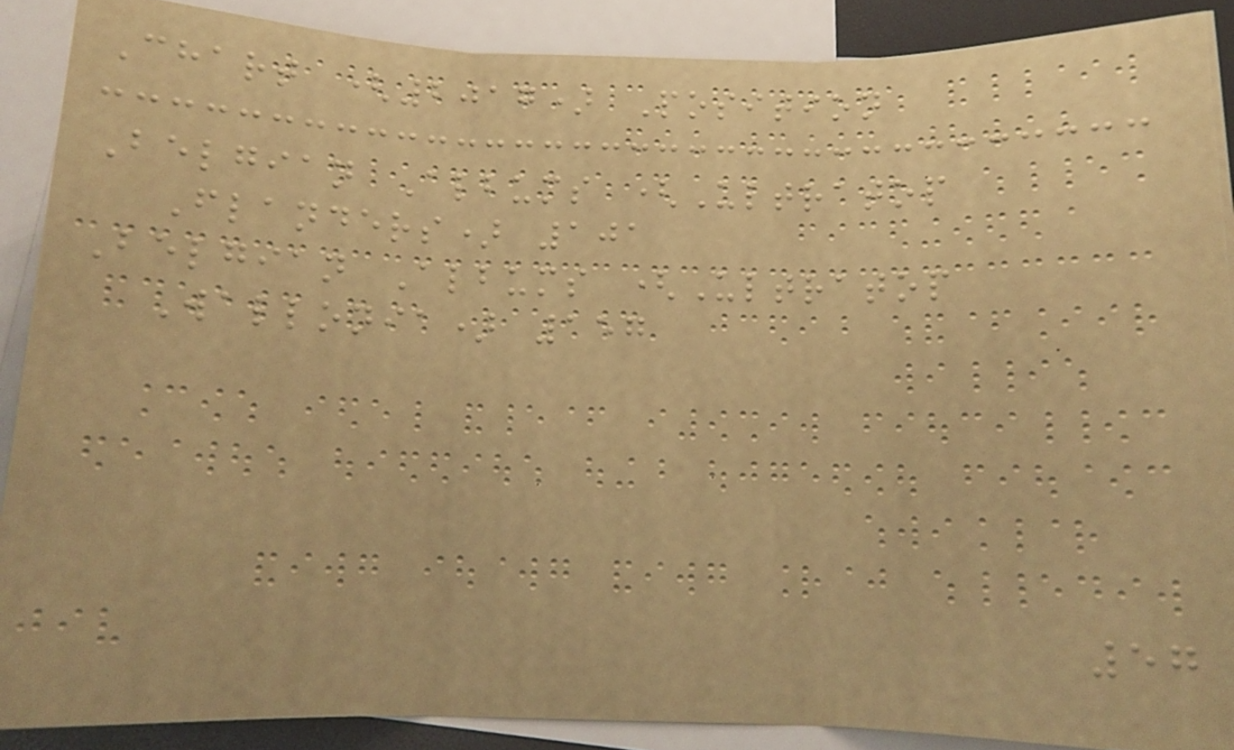Chart (2017) Position
Belgian Albums (Ultratop
Flanders) 101
Belgian Albums (Ultratop
Wallonia) 157
57
